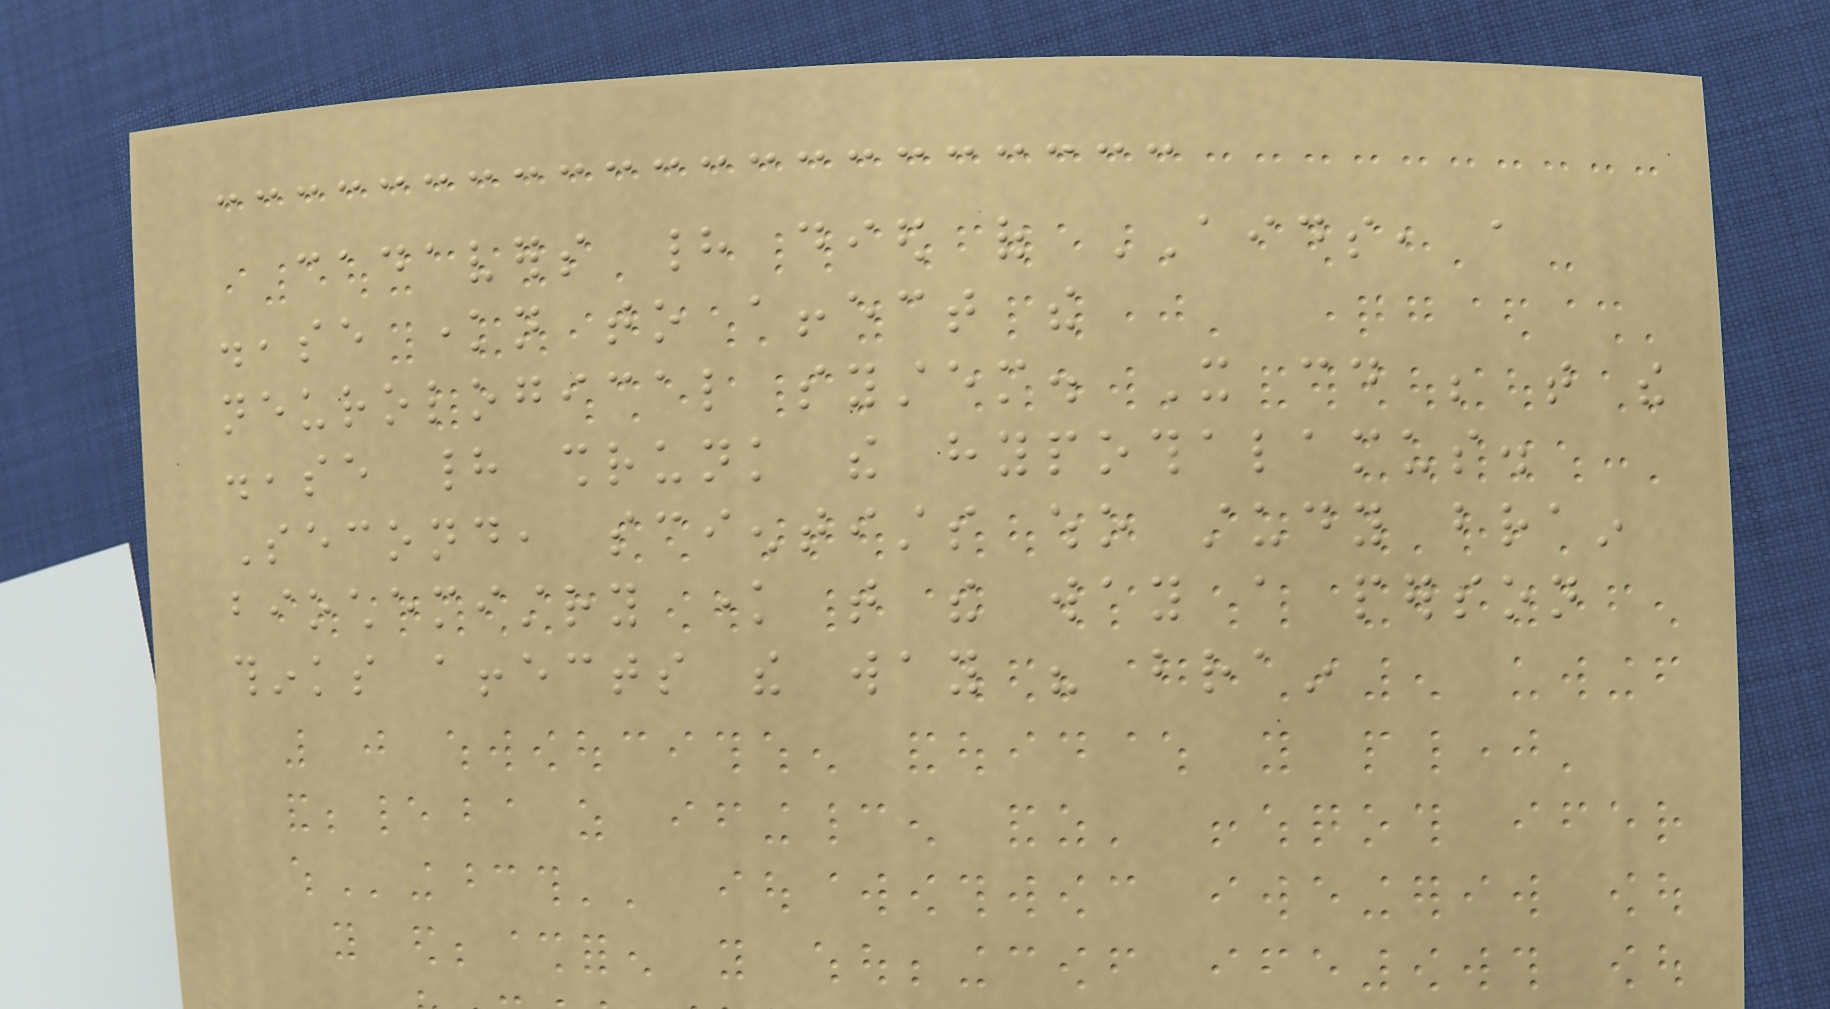cadavers had died of AIDS, a
disease known to affect the
neurological system. It could be that the
disease had shrunk the hypothalamus.
Second, scientists who study brain
biochemistry know that the way a person
thinks affects the way his brain
